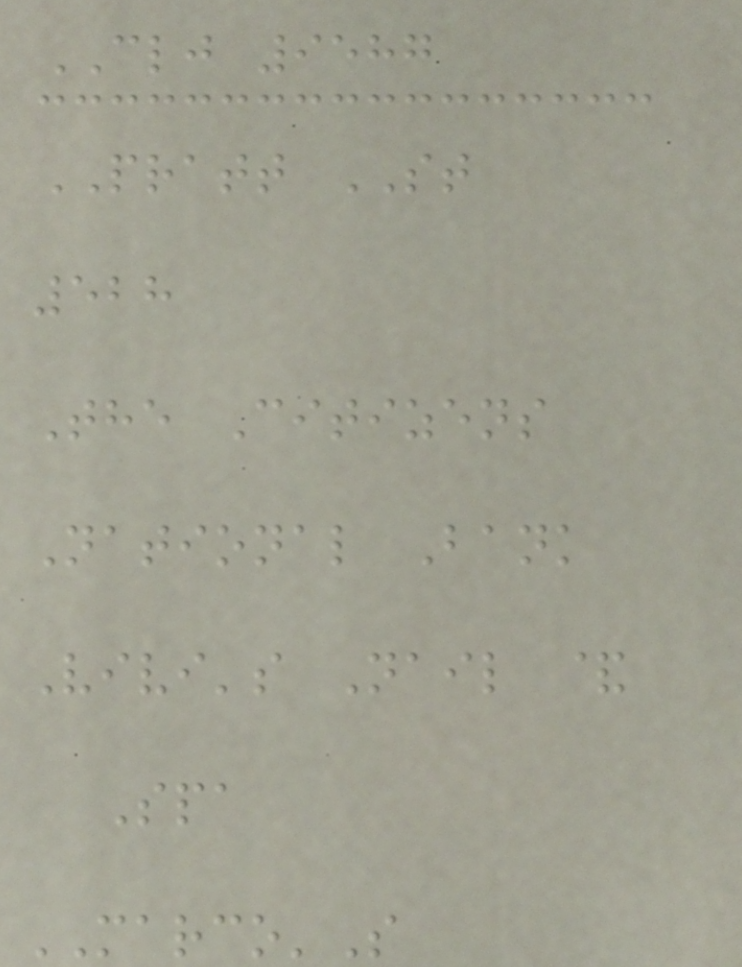CLJ 9587
PRATT ST
528
The Citizens
National Bank
Vivi's Nail &
Spa
MARCO'S
